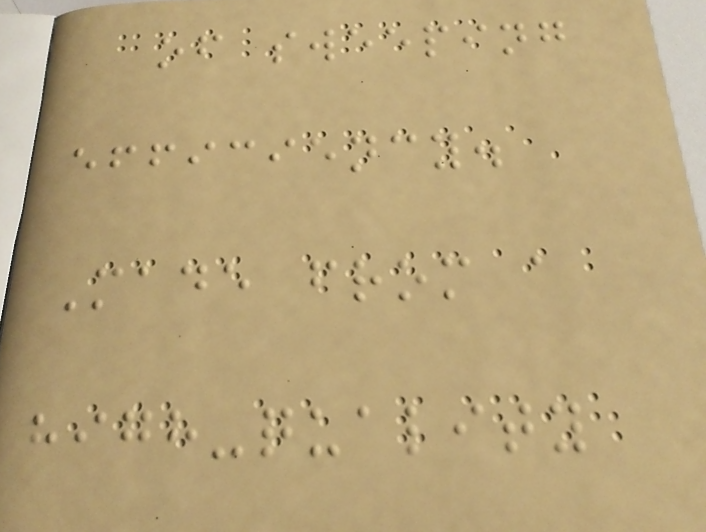of sweeping
efficiency.
Made from a
high-quality
